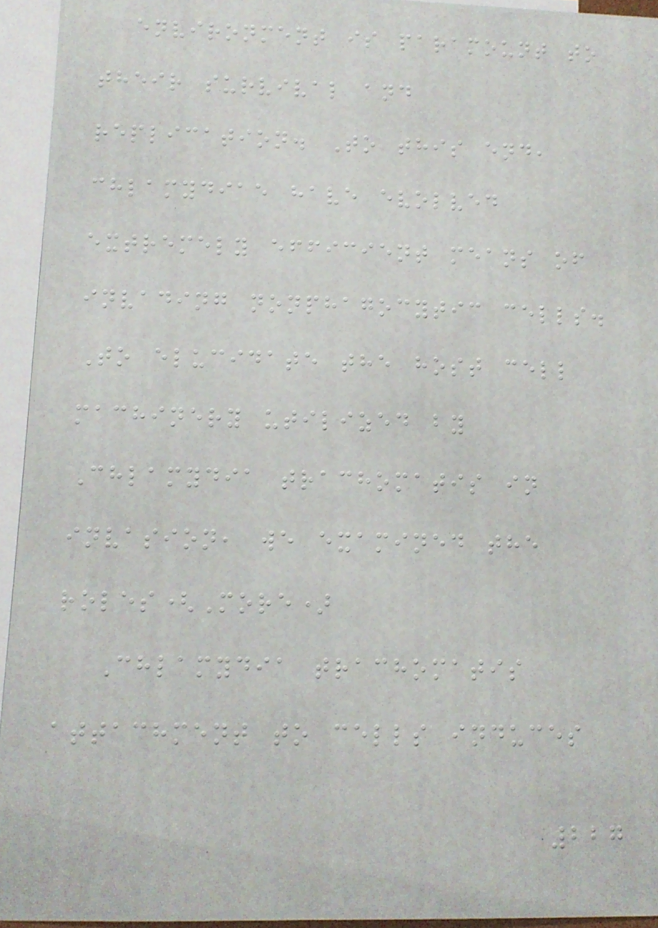environment is paramount to
their survival and
replication. To this end,
chlamydiae have evolved
extremely efficient means of
invading nonphagocytic cells.
To elucidate the host cell
machinery utilized by
Chlamydia trachomatis in
invasion, we examined the
roles(More)
Chlamydia trachomatis
attachment to cells induces
227
